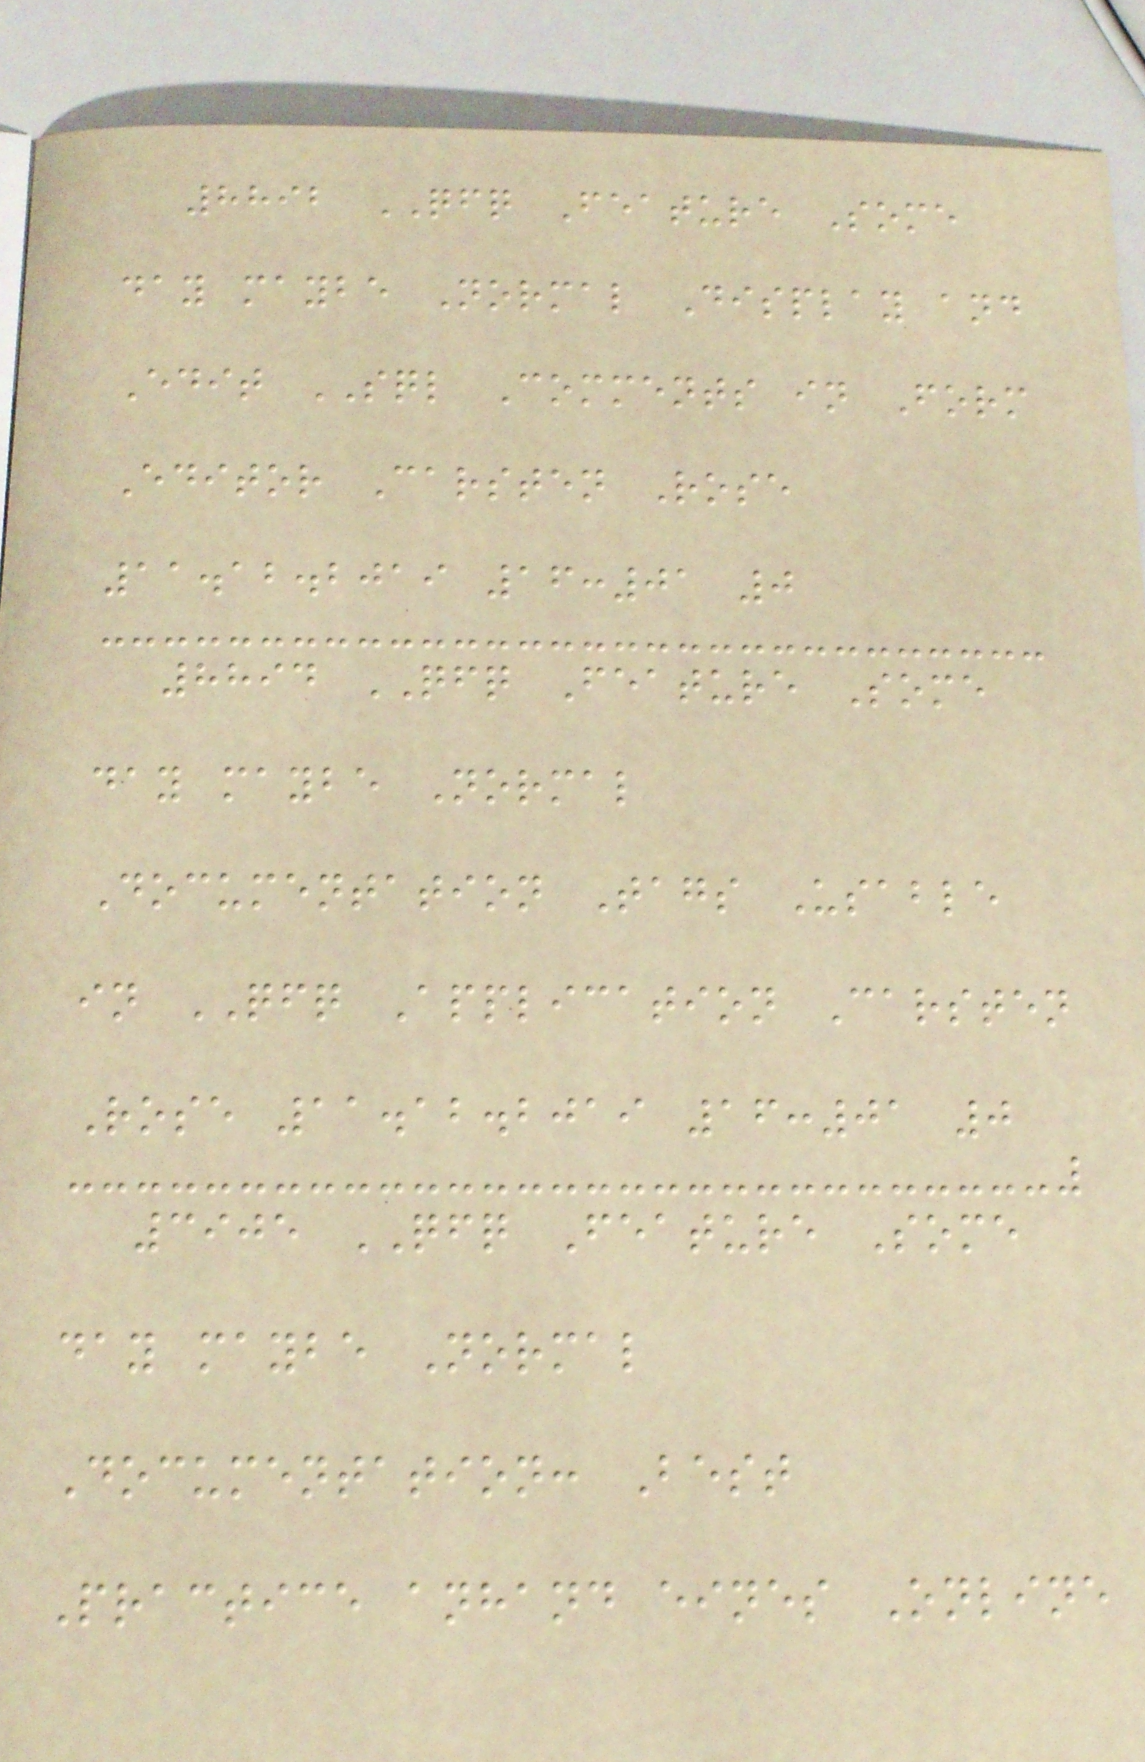8892 QFQ Feature Some
day maybe Normal Display and
Edit SQL Comments in Form
Editor Carsten Rose
11.12.2019 16:01 0
8894 QFQ Feature Some
day maybe Normal
Documentation Tags Usable
in QFQ Application Carsten
Rose 11.12.2019 16:01 0
3905 QFQ Feature Some
day maybe Normal
Documentation: Best
Practice anhand eines Online
